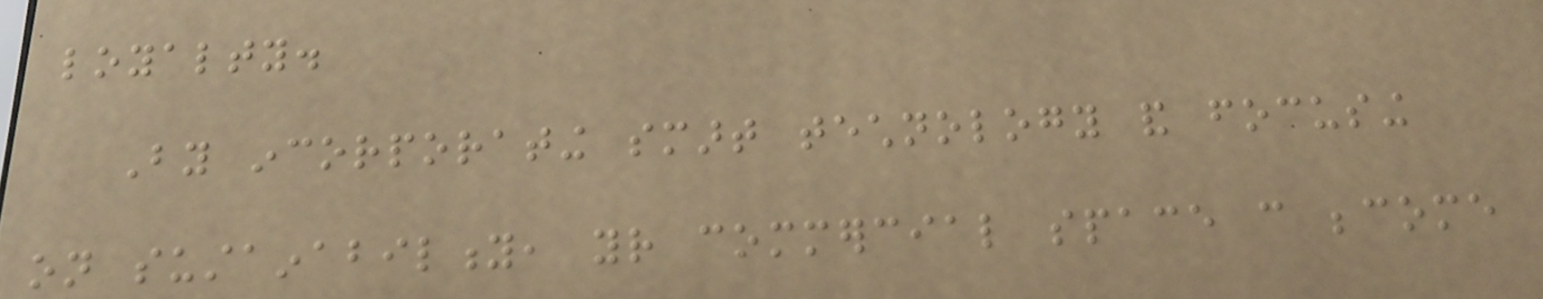loyalty.
By incorporating smart technology and focusing
on sustainability, your commercial space can become
